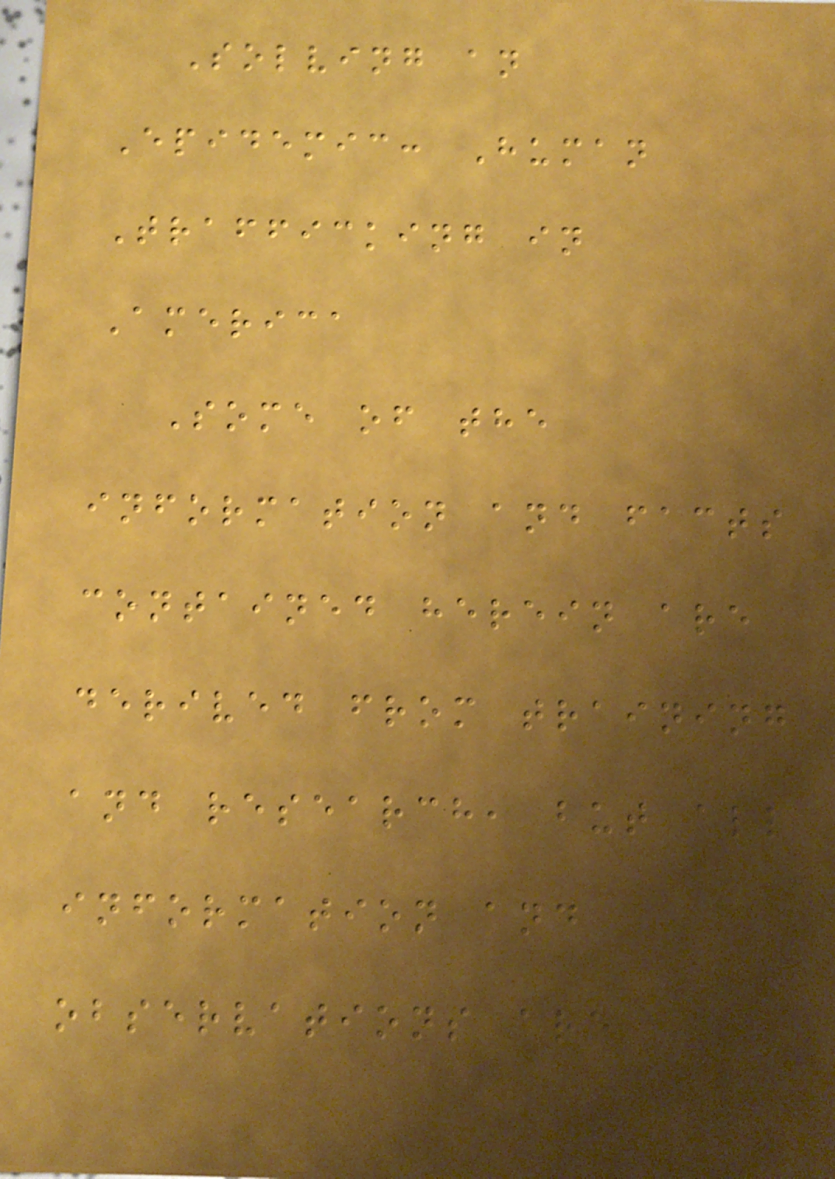Solving an
Epidemic: Human
Trafficking in
America
Some of the
information and facts
contained herein are
derived from training
and research, but all
information and
observations are
